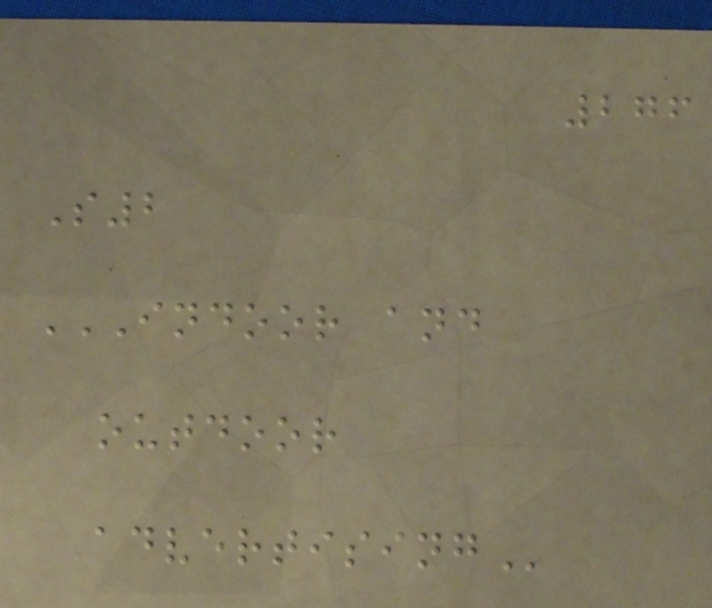276
S2
INDOOR AND
OUTDOOR
ADVERTISING
